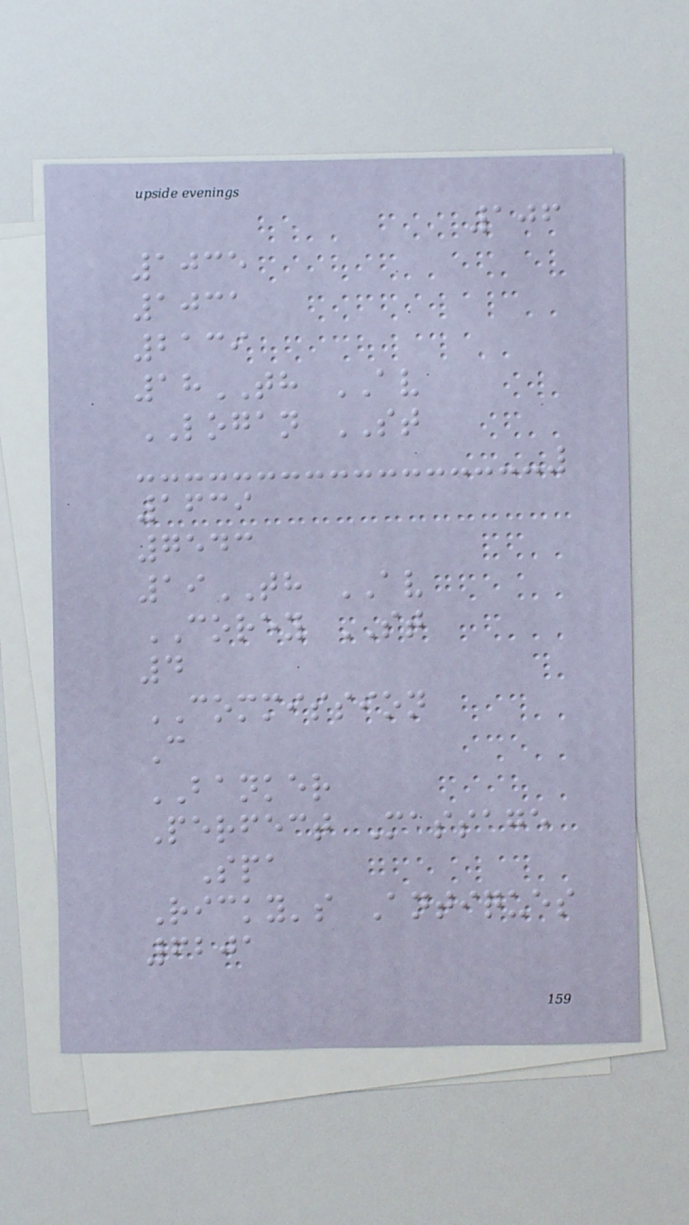106
1035
1031
2139
18TH AV
LOGAN ST
1639
7543
19TH AV
COREY ST
4
COMMISSION
C
BANKER
Perfect Massage
Spa
Ricky's Antiques
6201
